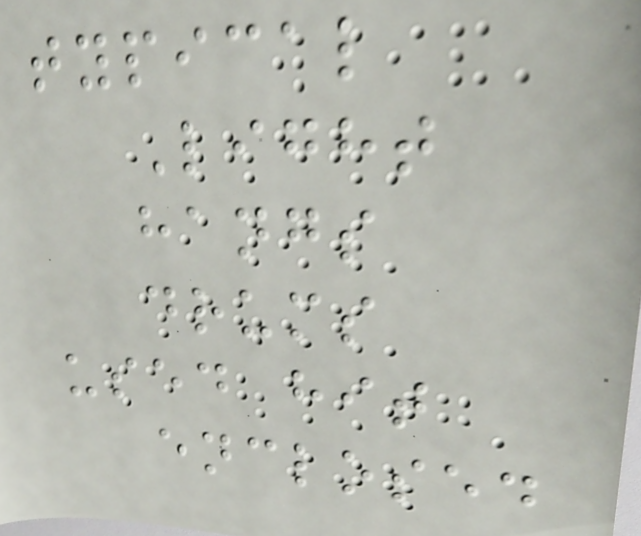typical
Light
hangs
drums
used hit
enclosed
